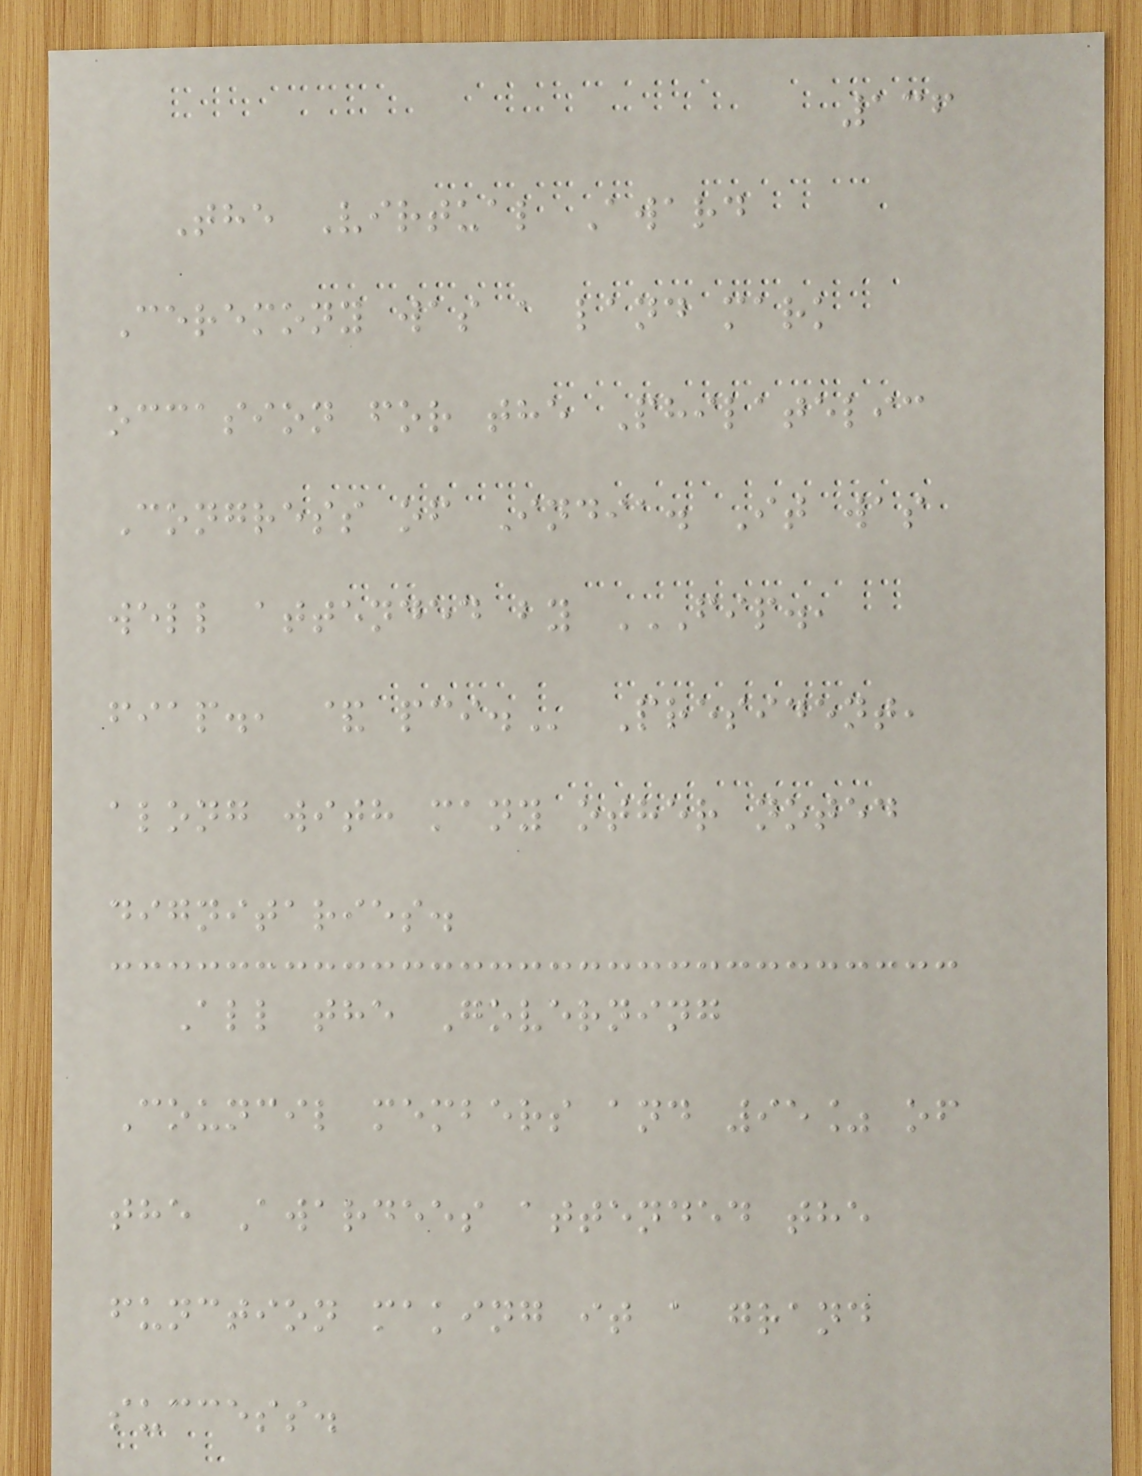136
The Virtual Award
Ceremony was a land mark
occasion for the Philatelic
Congress of India. It was
well attended by FIP.,
FIAP., & PCI. President,
along with many other noted
dignitaries.
All the Governing
Council members and 95% of
the Awardees attended the
function making it a grand
success.
